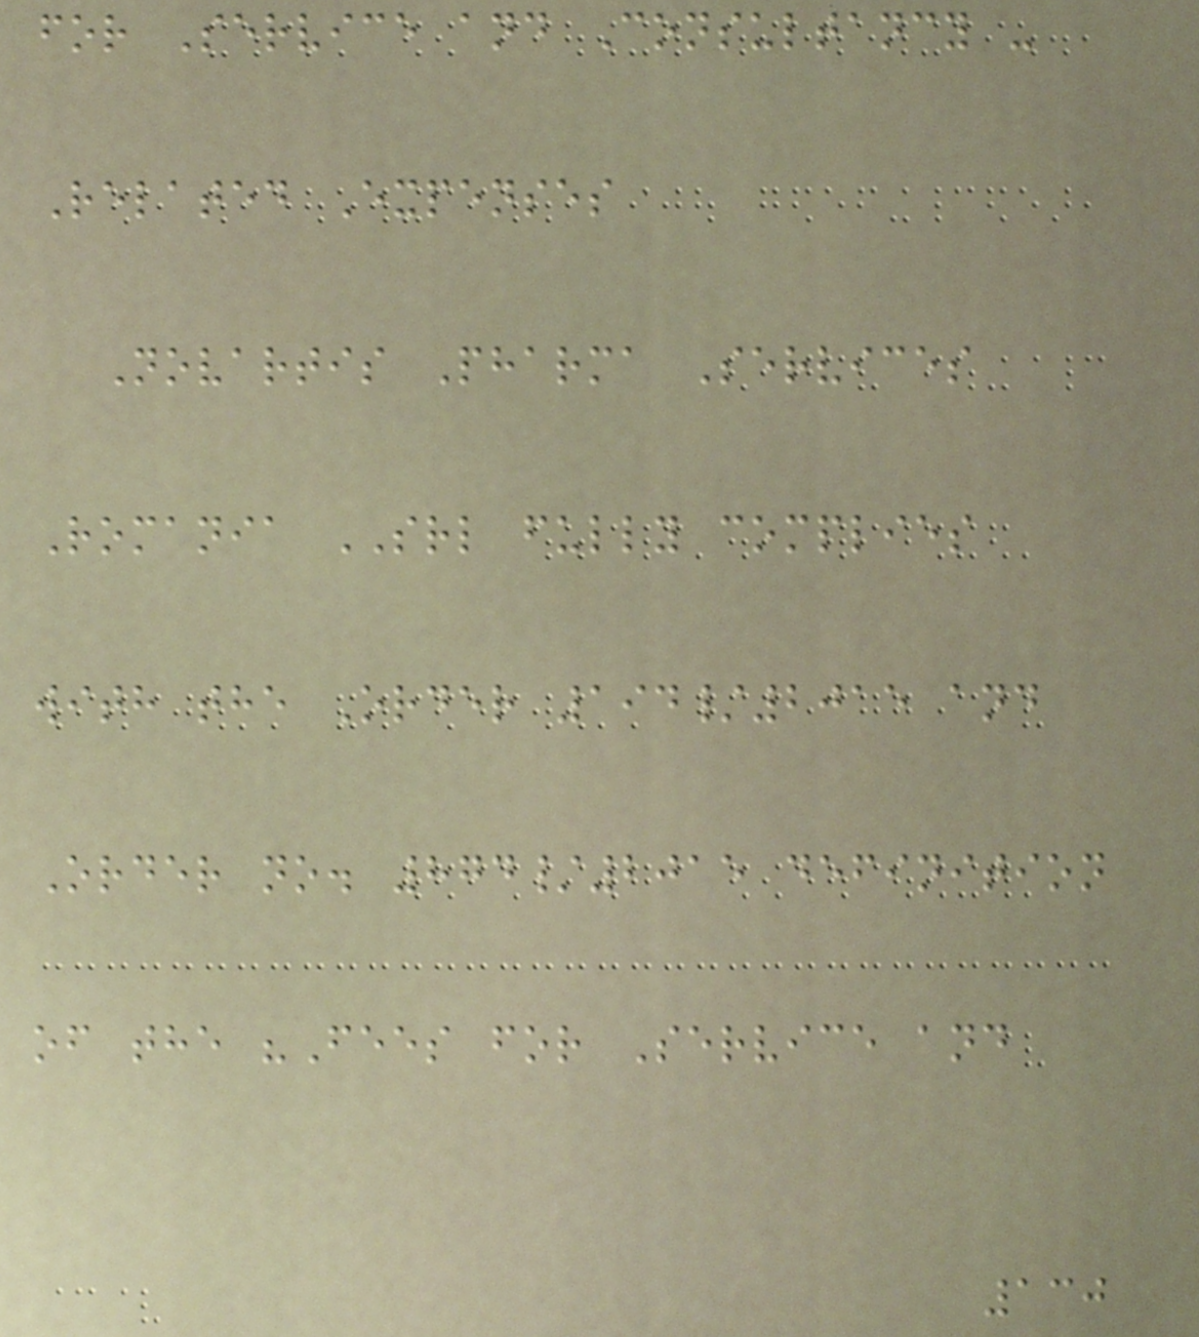for Service and Consultancy -
Related Expenses
Novartis Pharma Services
Romania SRL fully complies
with the Order 194/2015 and
Order no. 874/2015 definition
of the "Fees for Service and
130
